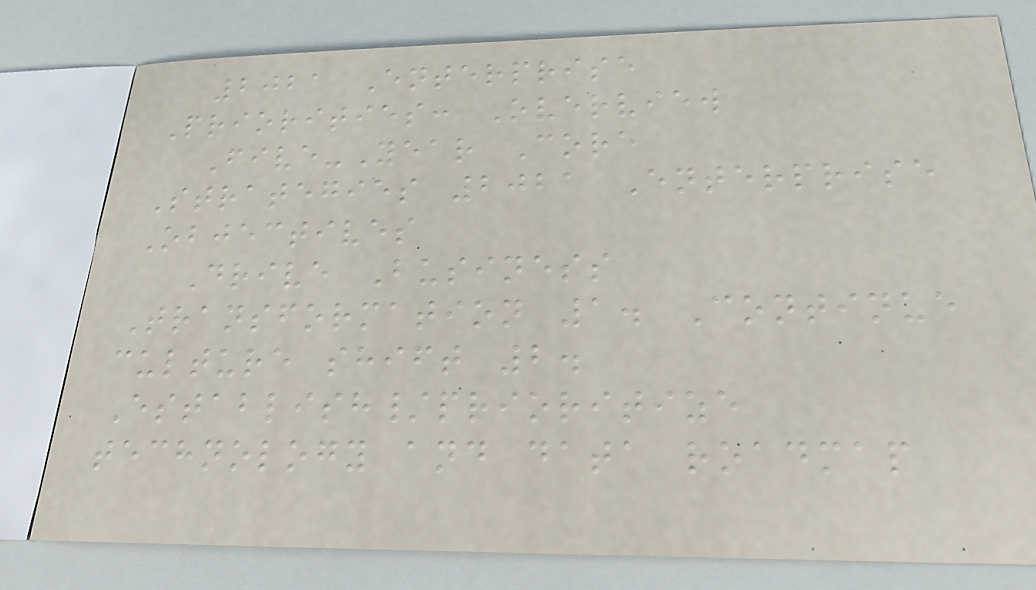2021 Enterprise
Priorities: Overview
Five-Year Core
Strategies 2021 Enterprise
Objectives
Drive Business
Transformation 1. Continue
culture shift 2.
Establish/prioritize
technology and data roadmap
